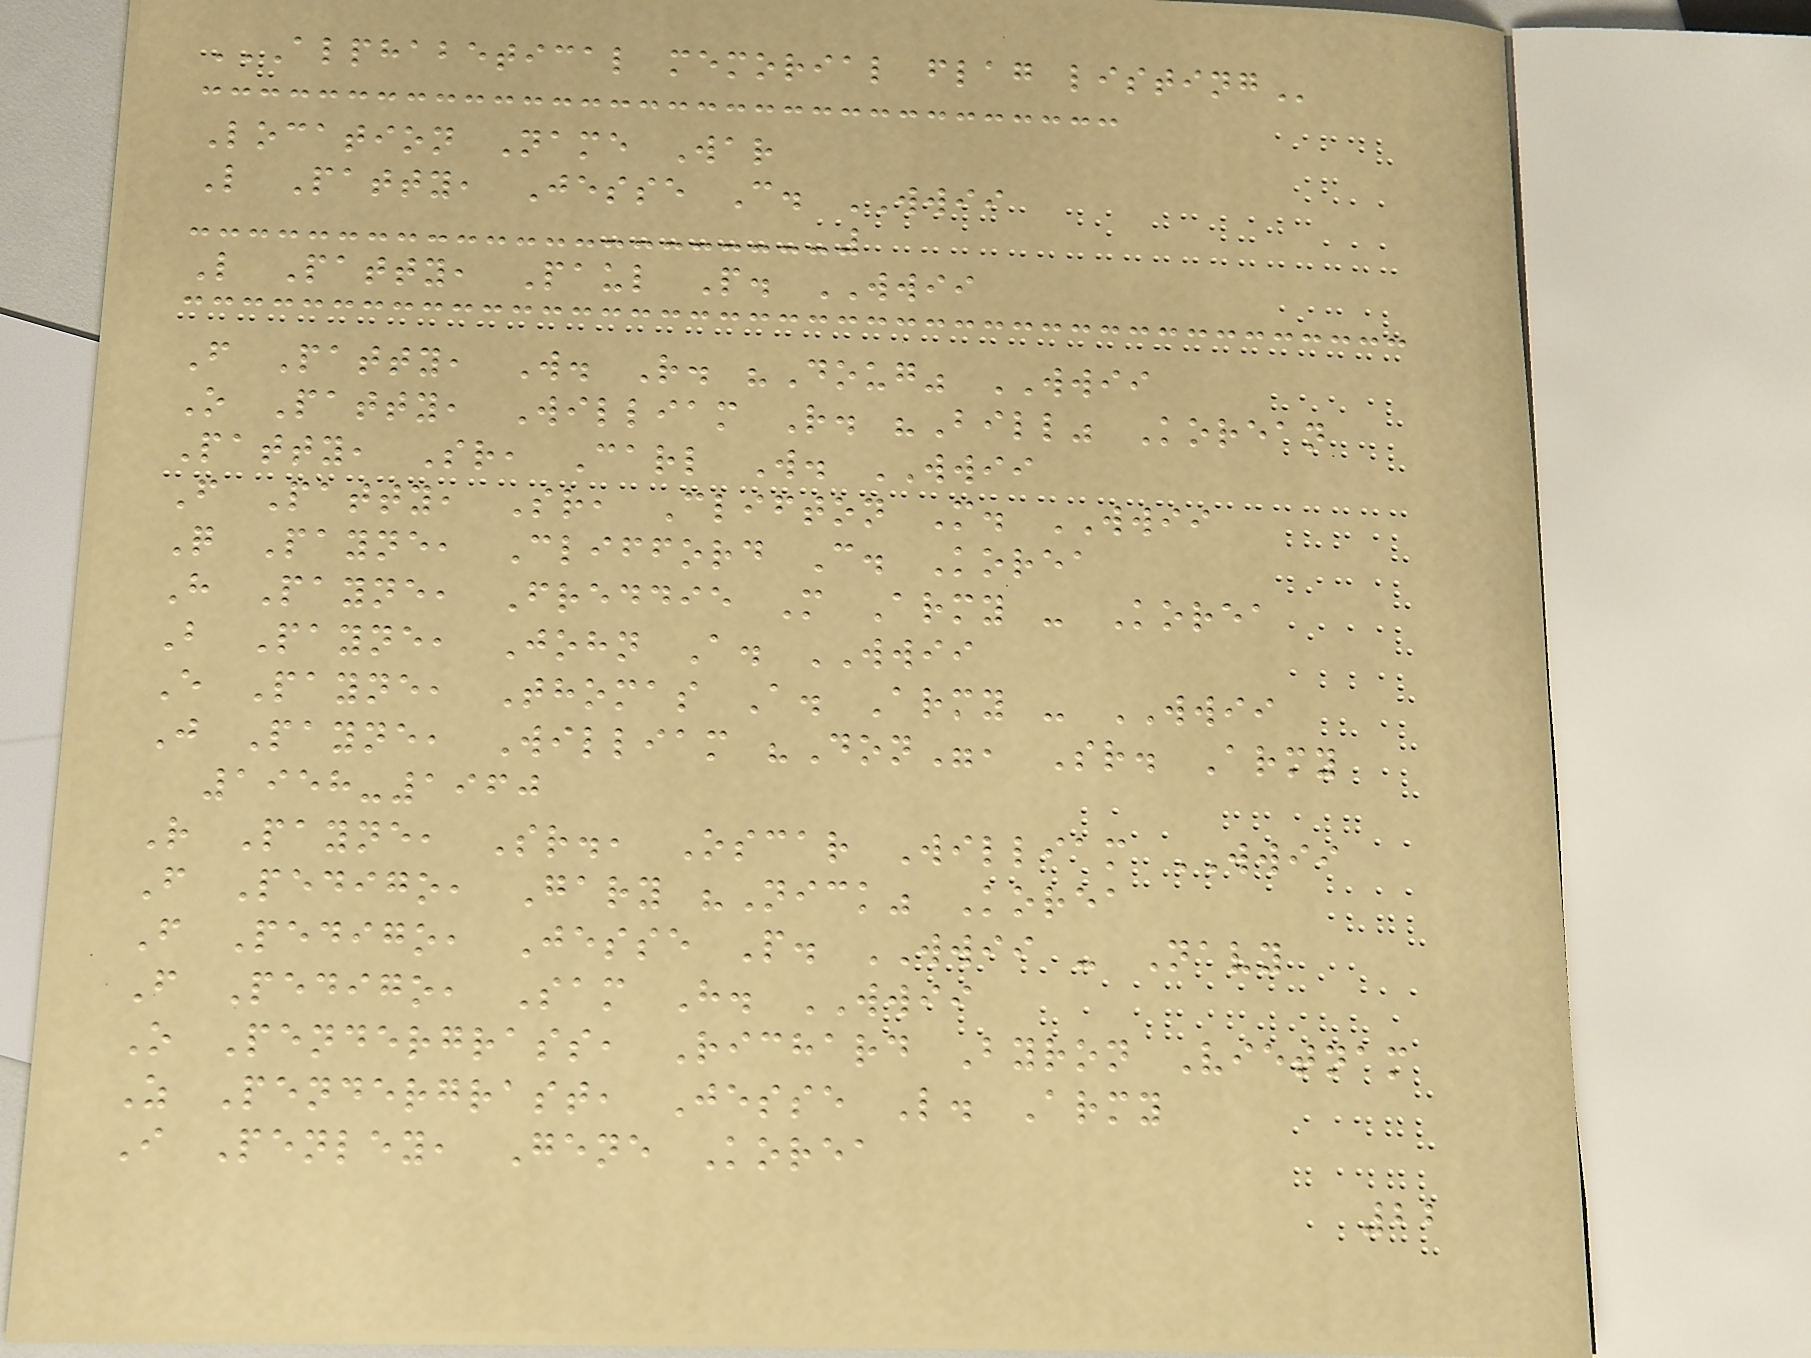ALPHABETICAL MEMORIAL FLAG LISTING
Location Name War
L Patty, Jesse C. WWII
L Patty, Paul P. WWII
F Patty, W. R. "Doug" WWII
O Patty, William R. "Bill" Korean
Patty, Sr, Carl W. WWII
F Patty, Sr, Clifton M. WWII
Q Payne, Clifford C. Korea
H Payne, Freddie M Army - Korea
B Payne, John A. WWII
E Payne, Thomas A. Army - WWII
J Payne, William "Don", Sr. Army
1958-1960
R Payne, Sr., Oscar William WWII
F Pedigo, Gary "Nick" Korea
F Pedigo, Jesse P. WWII - Navy
F Pedigo, Sam H. WWII
O Pendergrass, Richard Byron Vietnam
Z Pendergrast, Jesse L. Army
I Penley, Gene Korea
22
